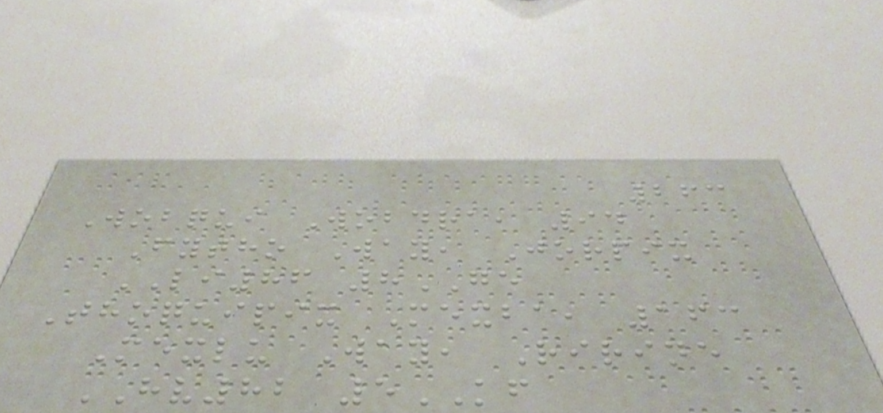263
Wobqui Wobdra, 94
Fytho Way, Jorpix
LI86 8GE
Thoquipix Mexba, 163
Mexlu Way, Ririne
HV82 5KF
